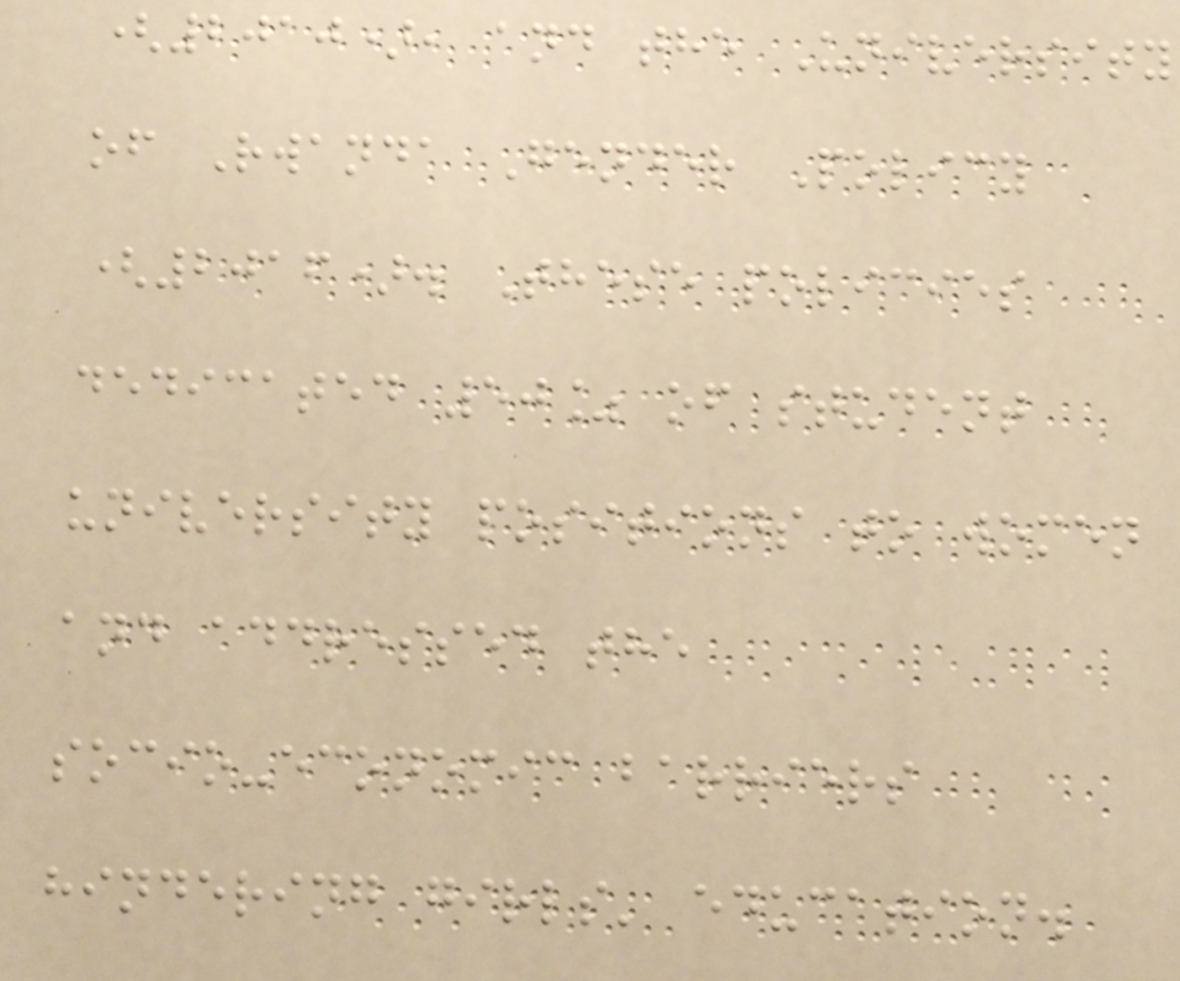(2010), and the University
of Rwanda Gender Policy
(2016). These policies
dedicated 50% of student
university positions to women
and addressed the
socio-economic barriers
hindering girls' education.
